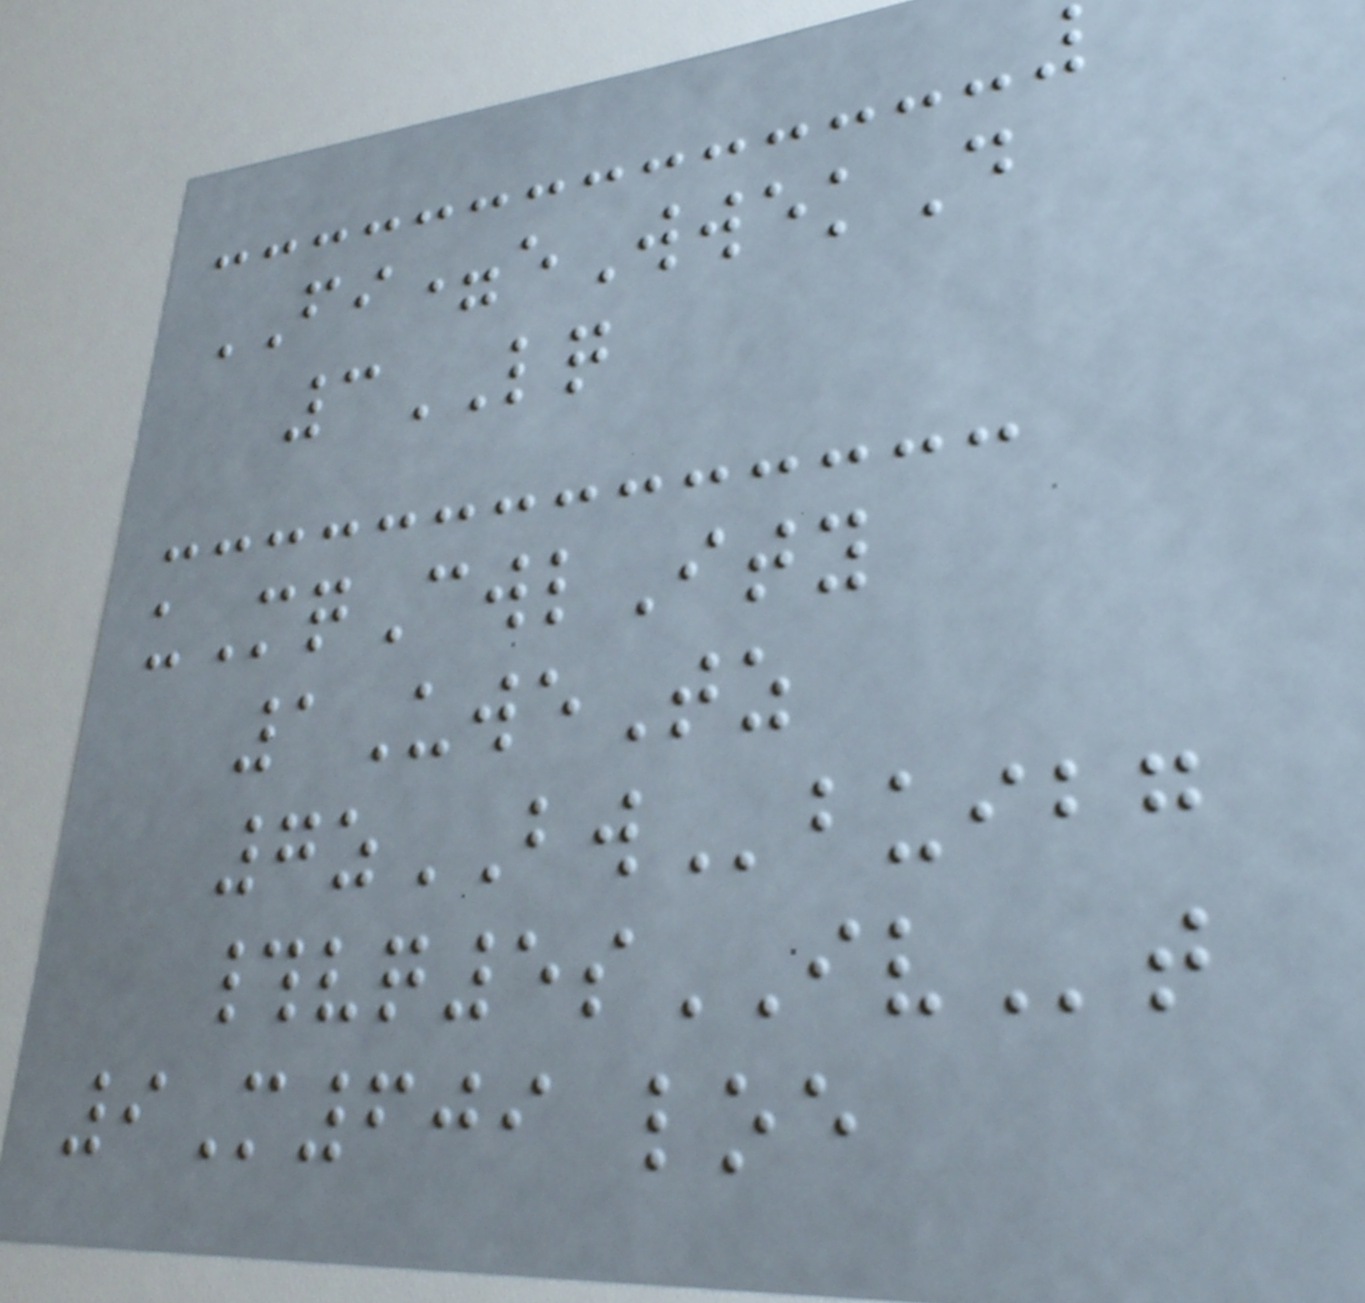FI=eWwekD
3LQ
uMqCwlIty
1UweTz
7zBWbuibg
#vq5sIVt
9M609 loe
